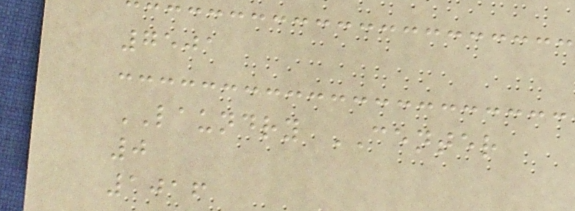7501
LAUNDRY CENTER
0
1016
